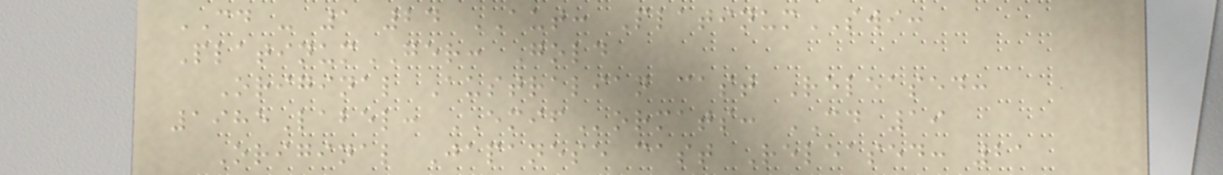CD - 1 24 AUT: PlatinumSWI:
PlatinumGER: Gold
Original Australian cast Released:
1985Label: EMIFormats: CD 19
Original Japanese cast Released: 21
